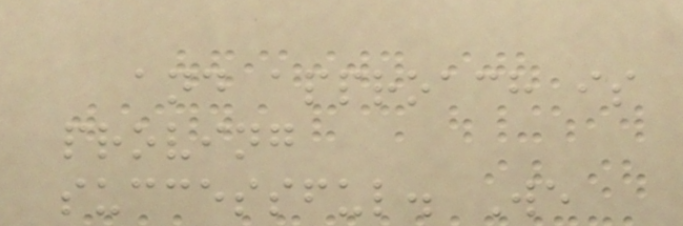and approach is
proving
successful. We
